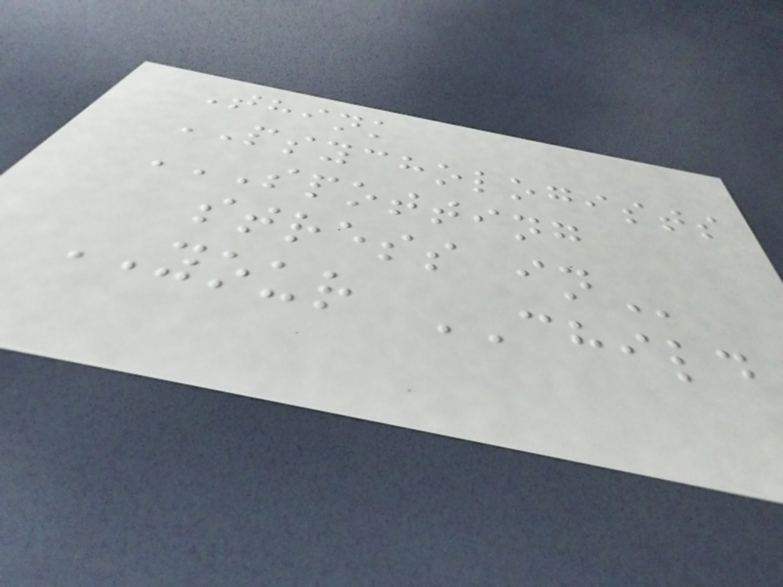Think
PSYCHOLOGISTS
SPOTTING
STRESS IN
YOUR CHILD
